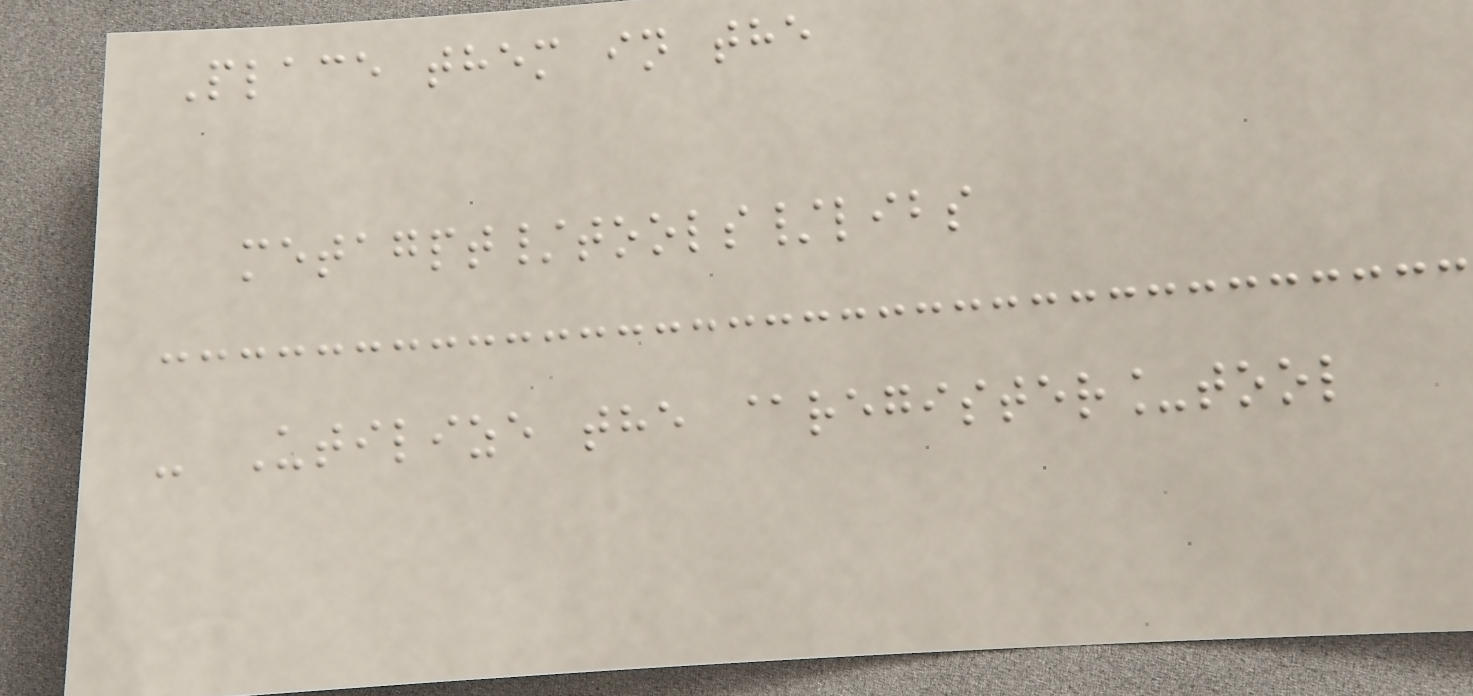Place them in the
metagpt/tools/libs
- Utilize the @register_tool
